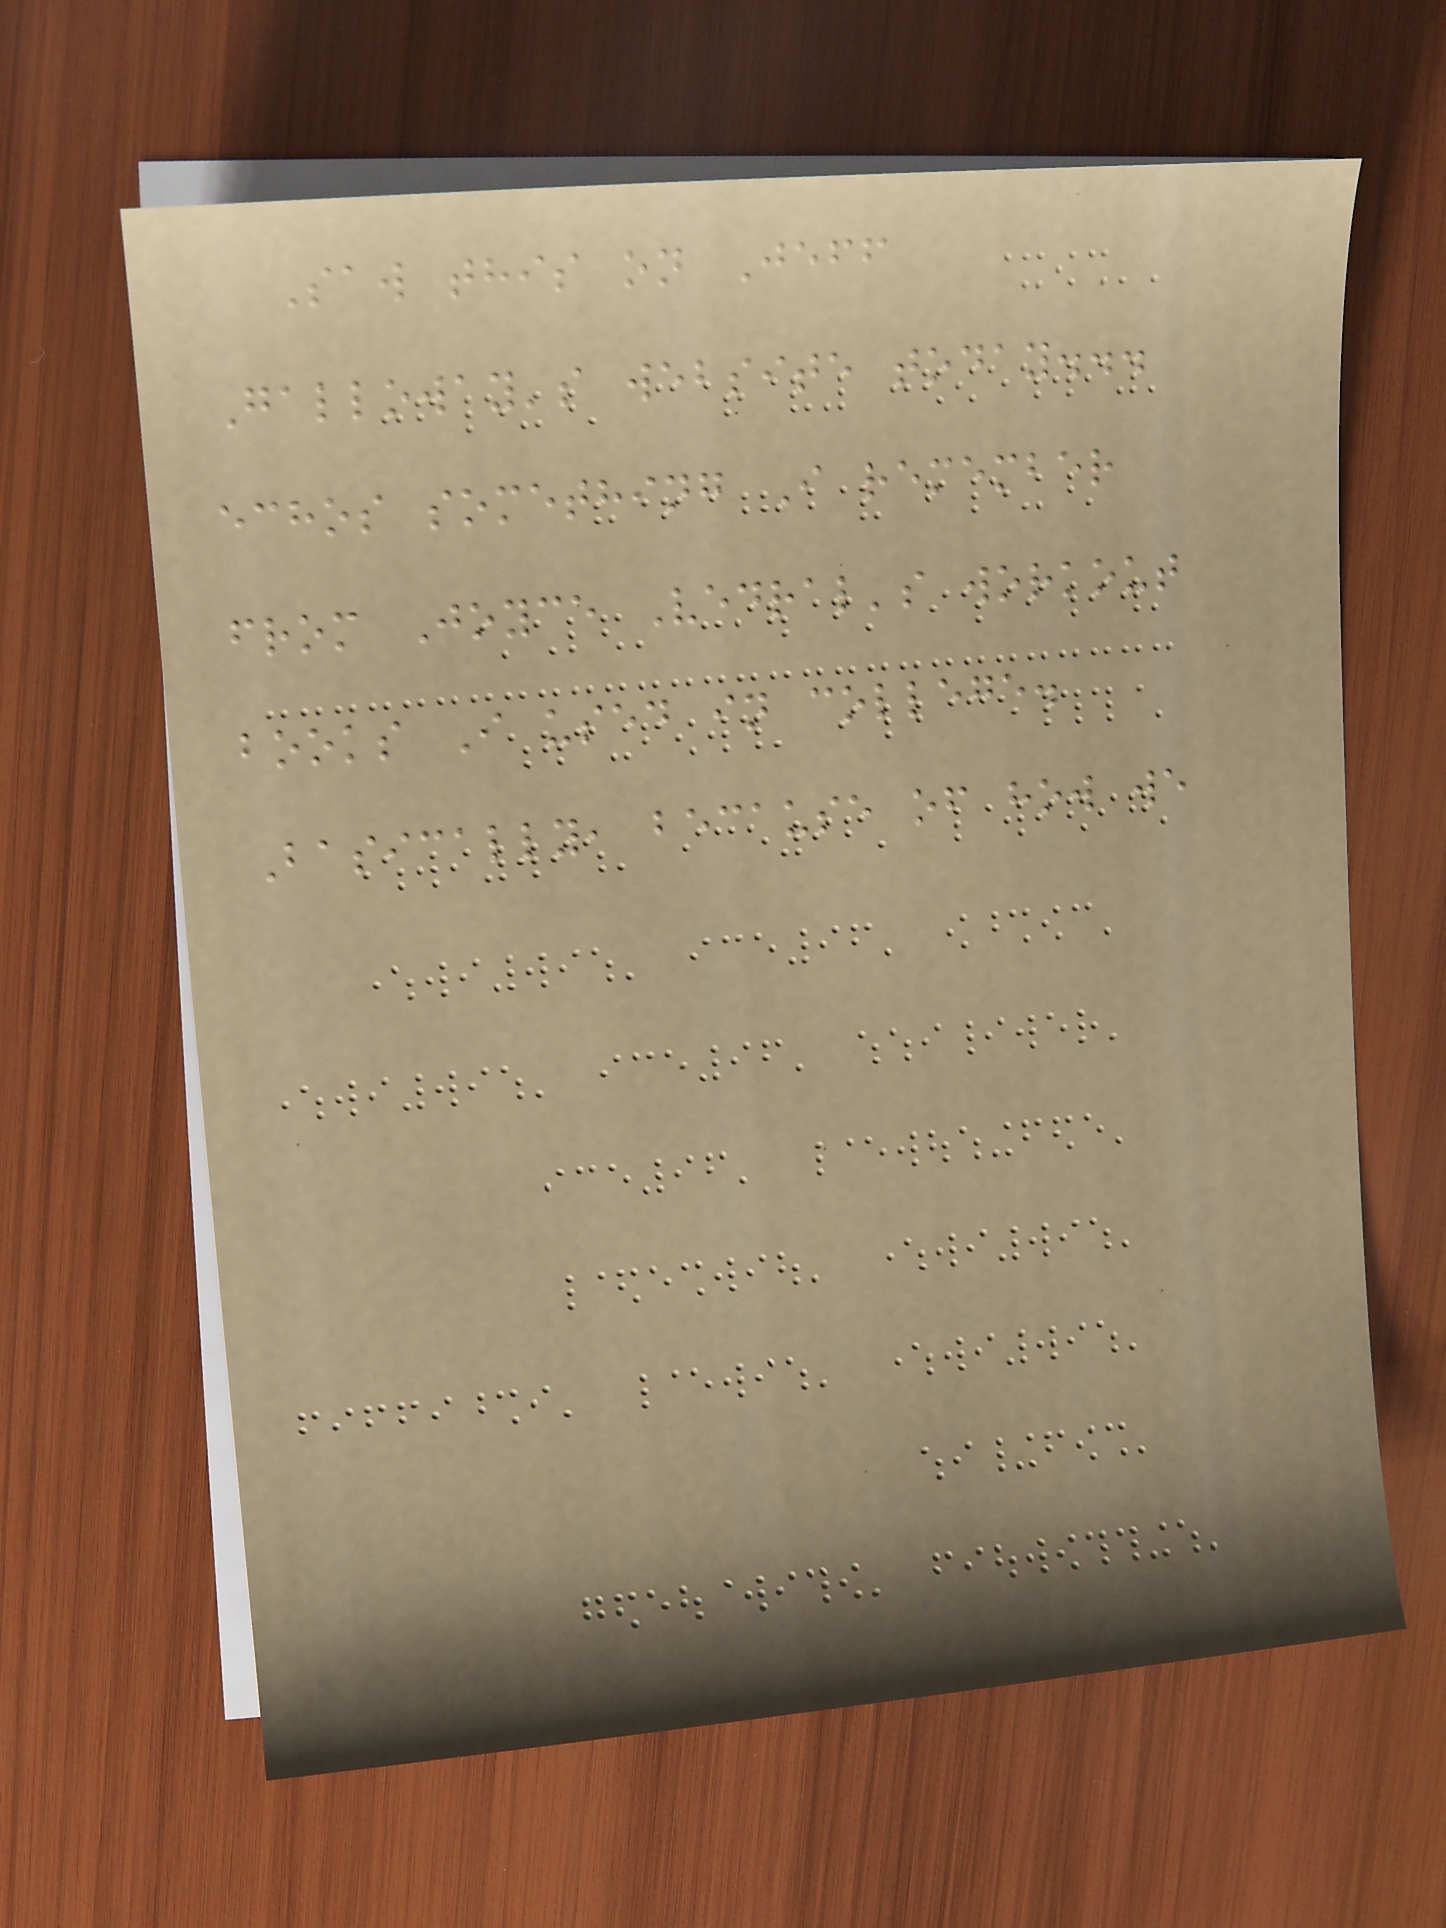Saw this on Jeff
Galloway's website today...
echos something I remember
from Joyce Vedral's workout
books I used in college.
Basically, because of how we
